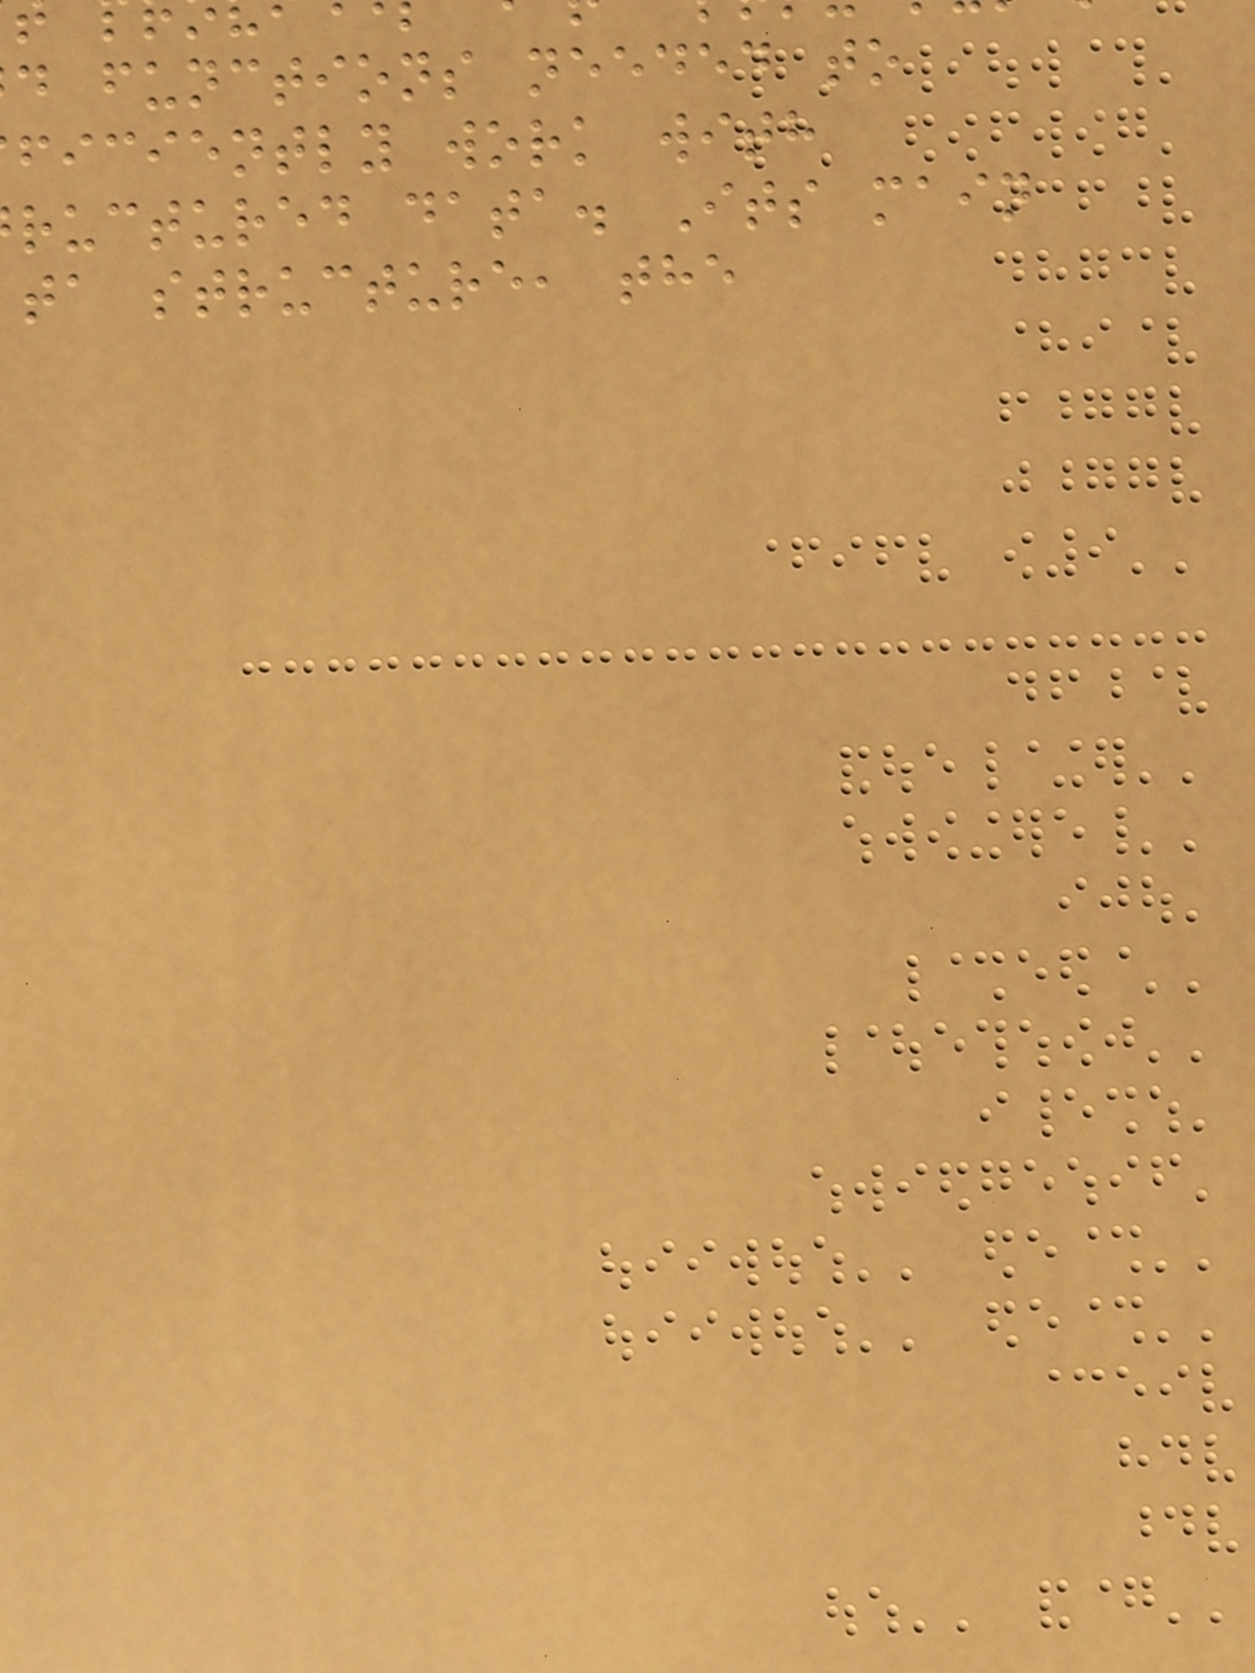d functions needed to
ficiently work with
ructured data. Its main
ta structure, the
